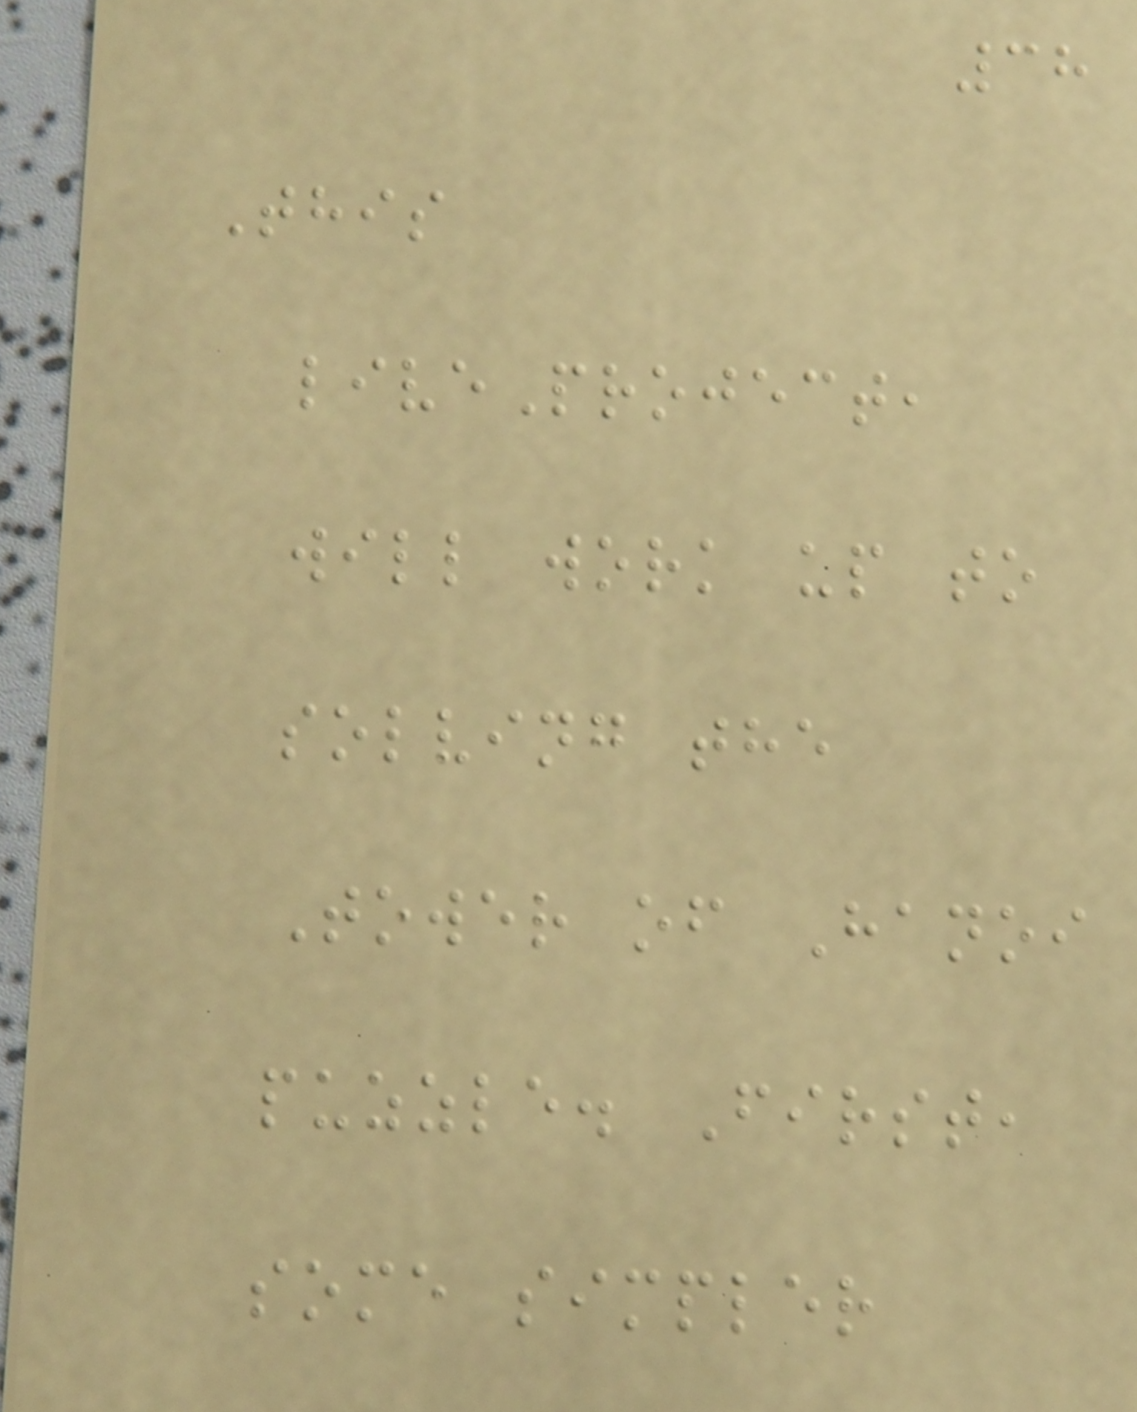38
This
liveProject,
will work up to
solving the
Tower of Hanoi
puzzle. First,
some simpler
